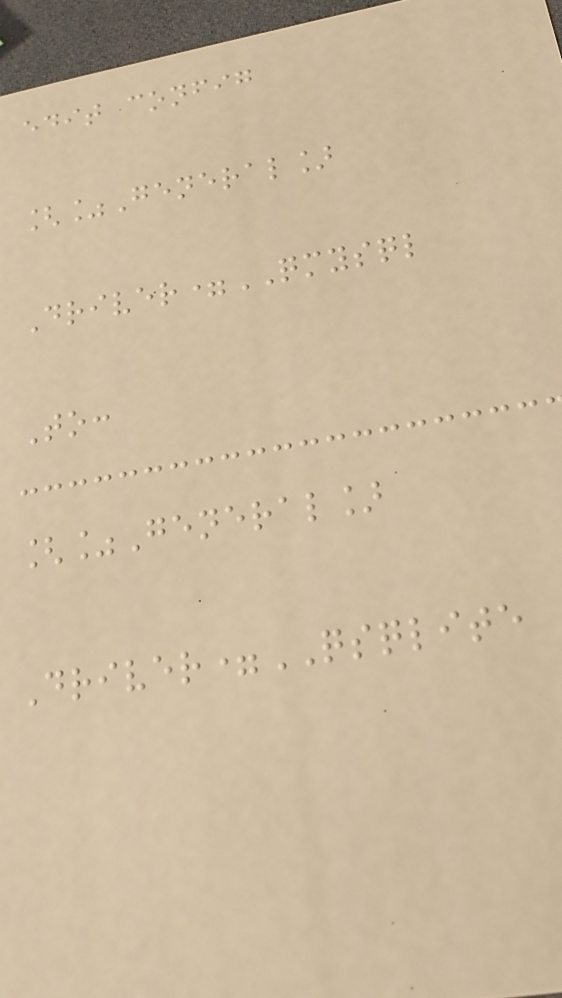edit config
[%General]
Driver=QMYSQL
To:
[%General]
Driver=QSQLITE
